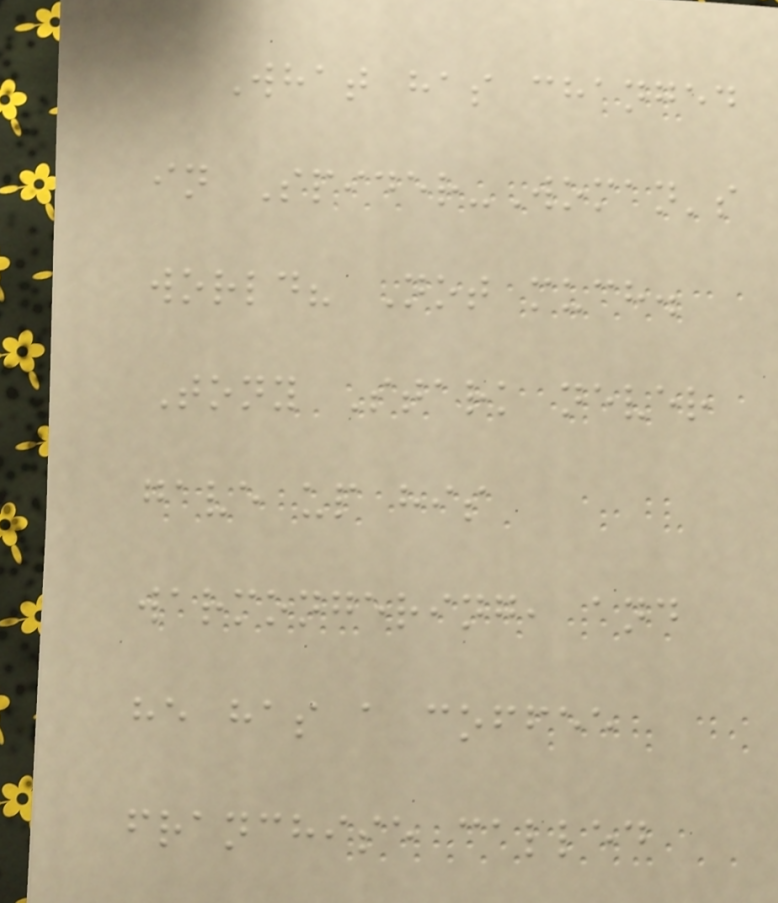What has changed
in Spider-Woman's
world? Not much.
Tony Stark never
gave up his
warmongering, and
he has a coffee
franchise called
